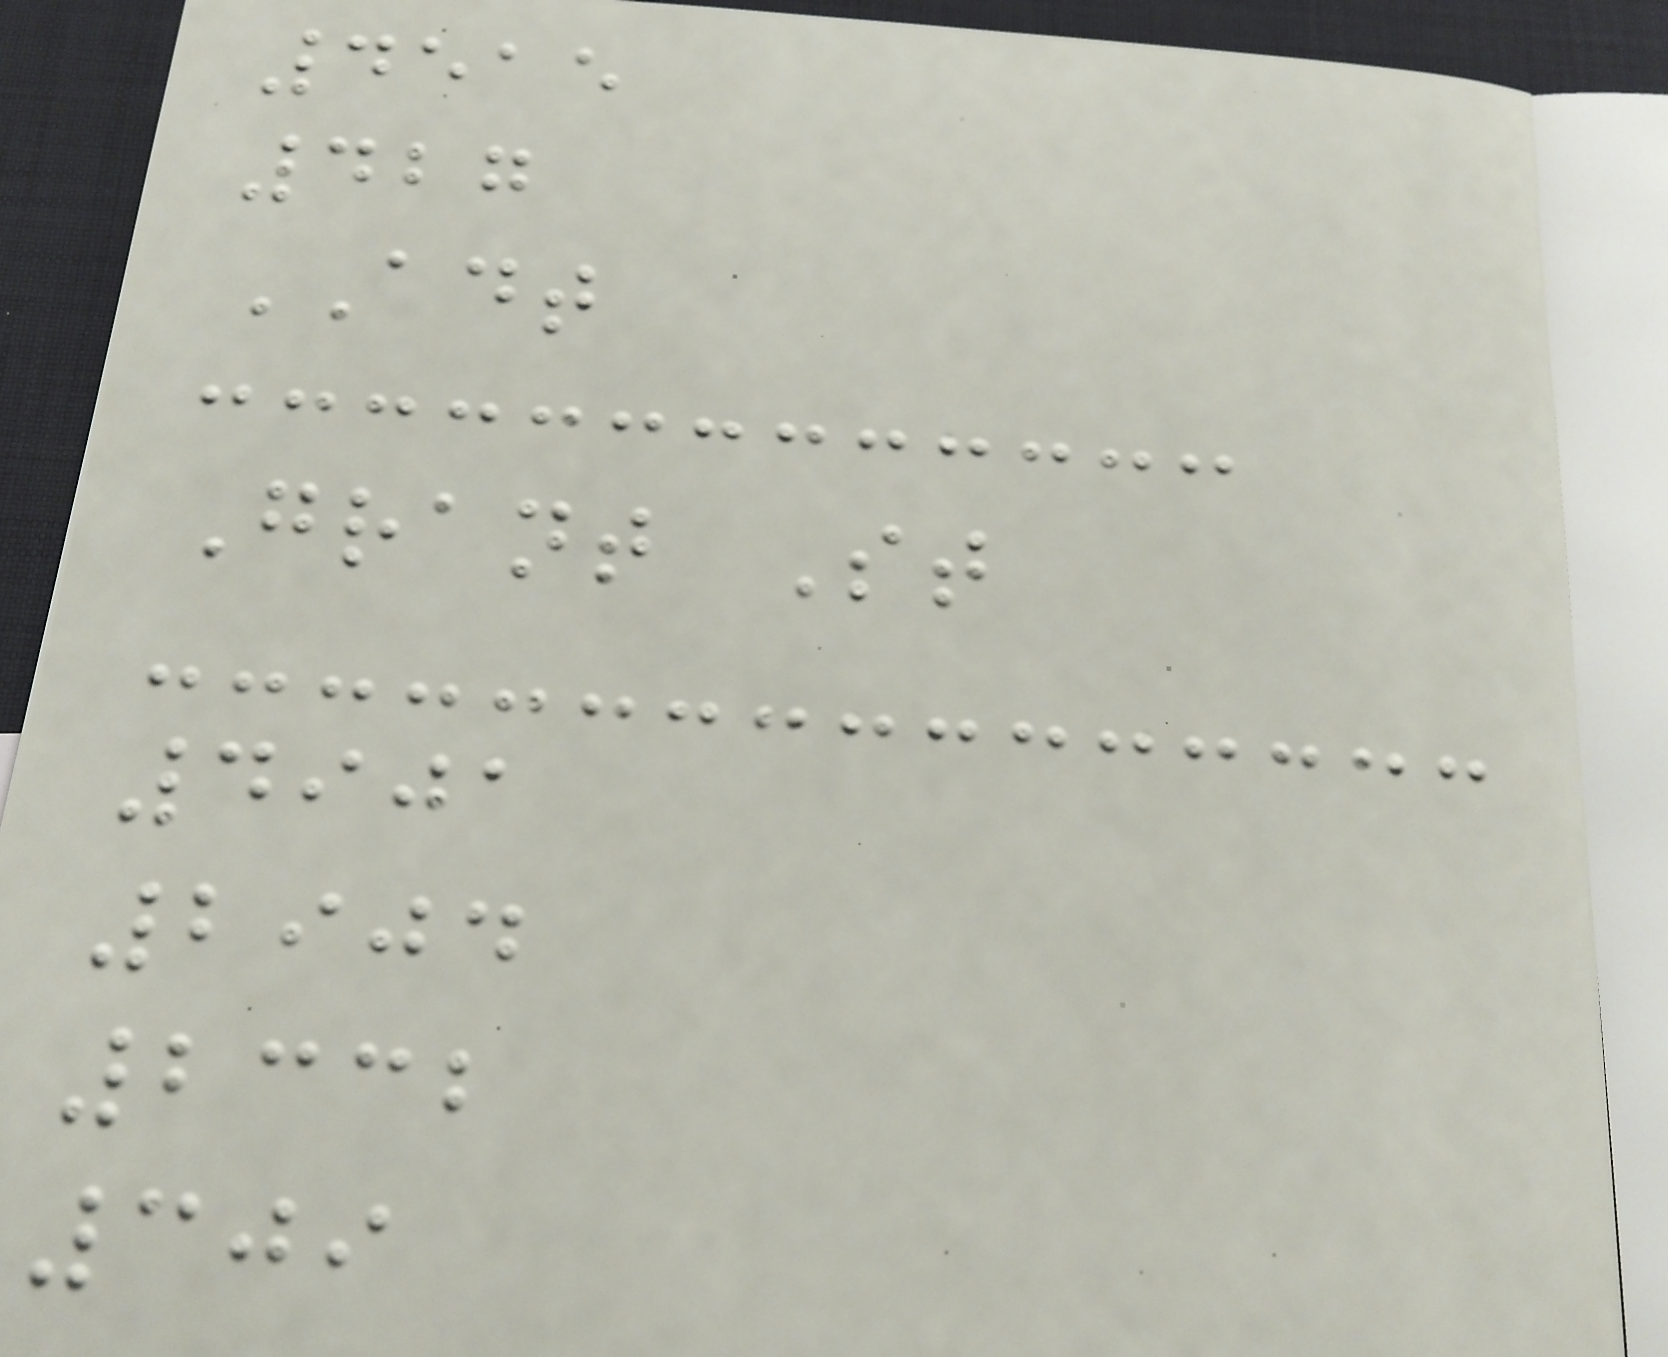4515
427
ADT
Grant St
4901
2904
2332
309
